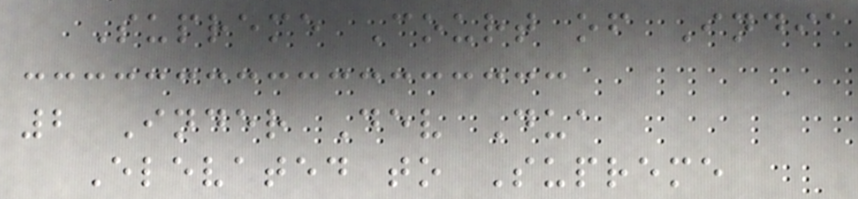Supreme Court of India
2 Inder Dev Dua
Elevated to Supreme
